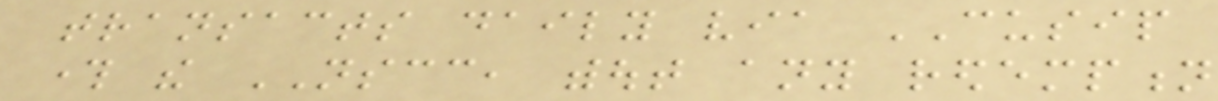transacts daily via CUSIP
through the NSCC, without any redemption
